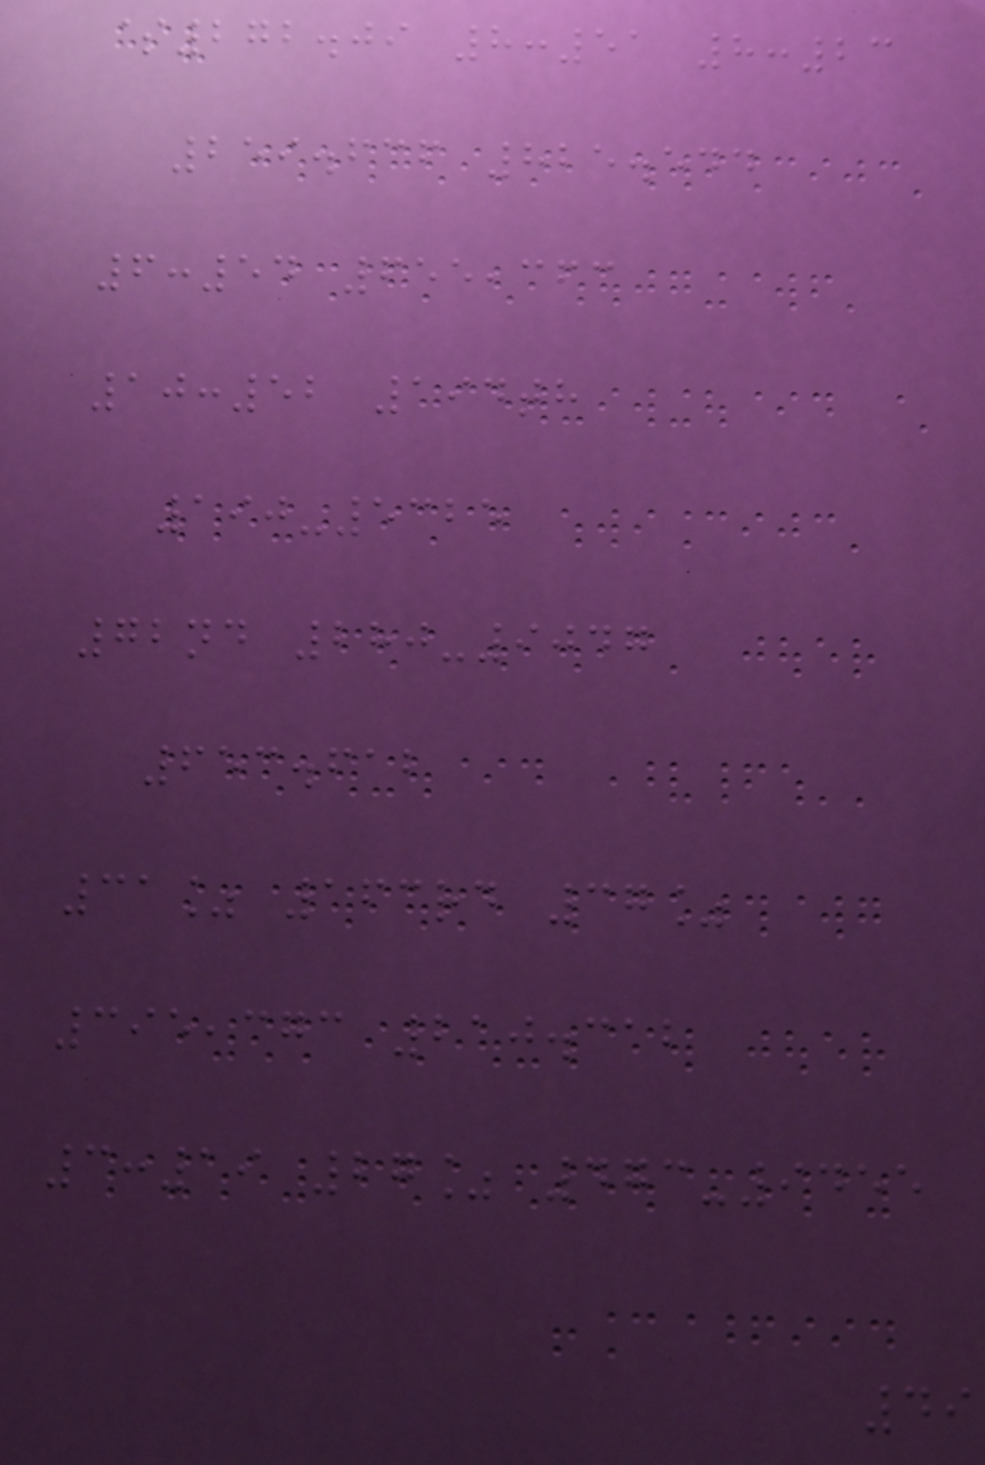$272.09 8:51 8:23
259.636 825.544
6:54 655,363
10:52 194th
190-5325
72nd 280-9047
653.612
31% 163rd 37%
395,373 210.312
3:19 27% 473-9455
49
